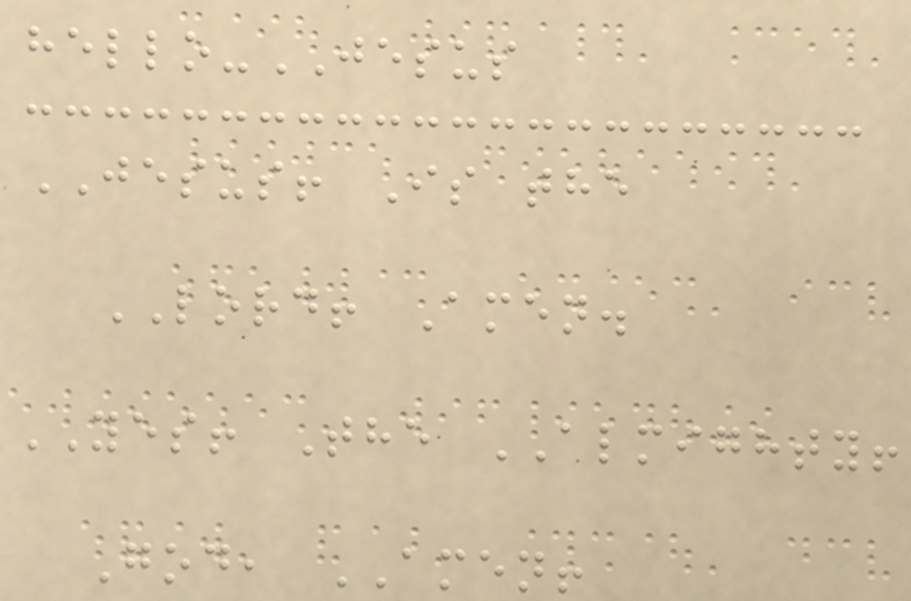hello-JESUS
JESUS! Is the
LORD! Amen.
YES! The ALMIGHTY!
God, AMEN!
